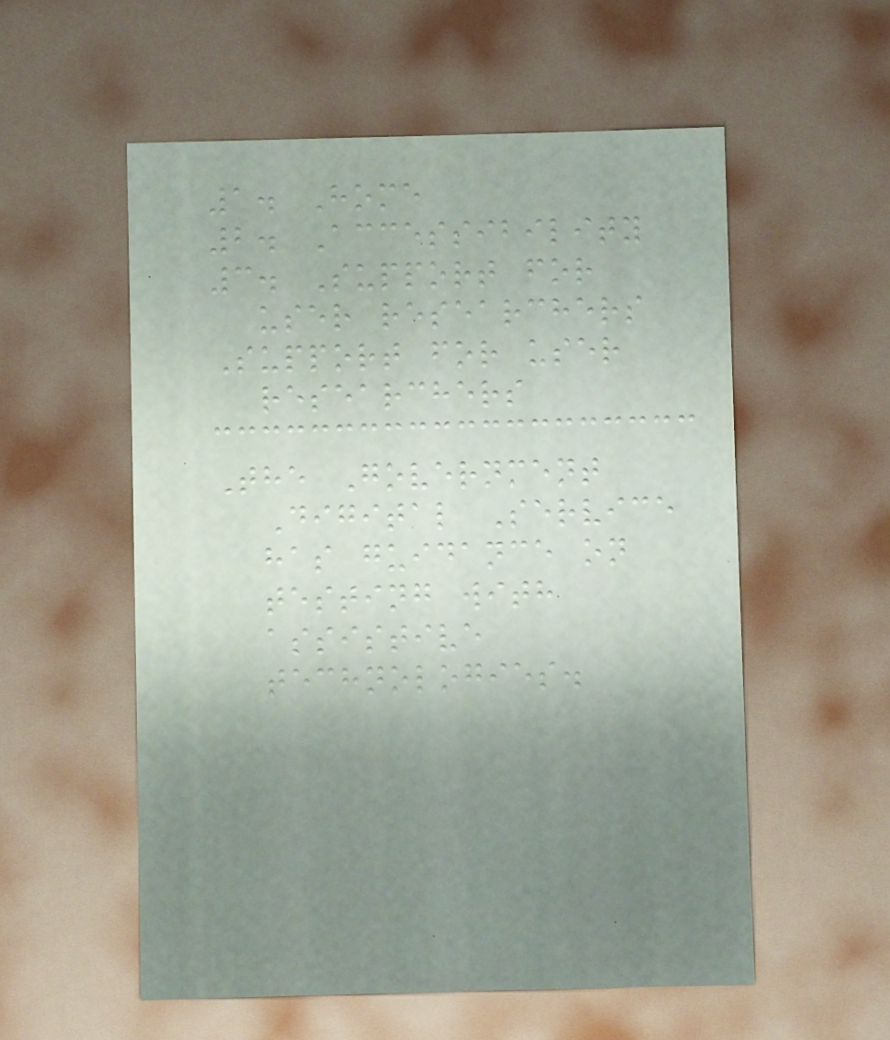1. Home
2. Accessibility
3. Support for
user researchers
Support for user
researchers
The Government
Digital Service
has guidance on
testing with
assistive
technologies.
